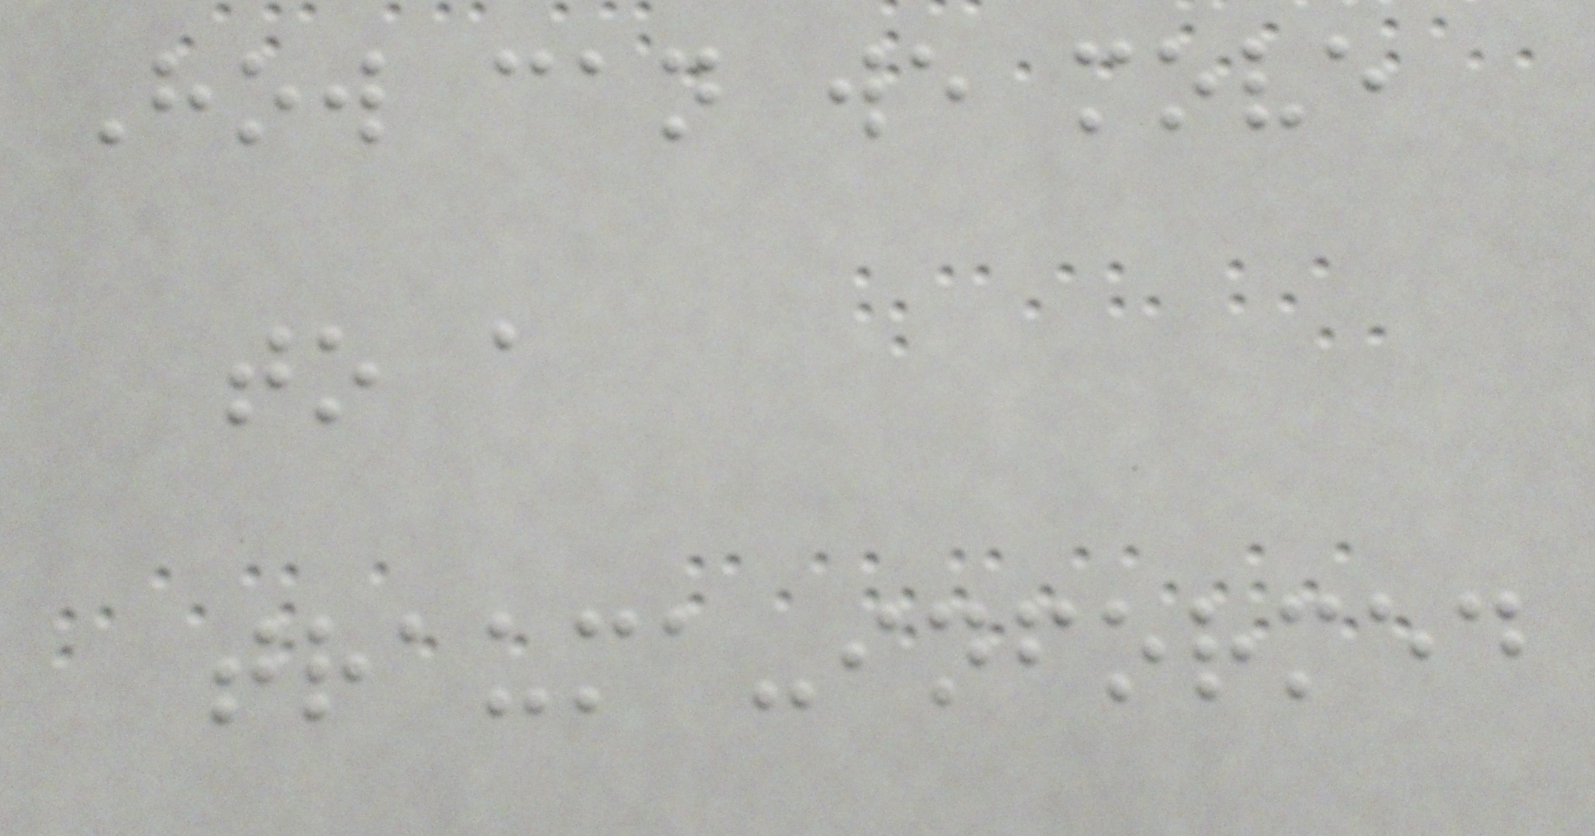How can we move
to a
trauma-informed
